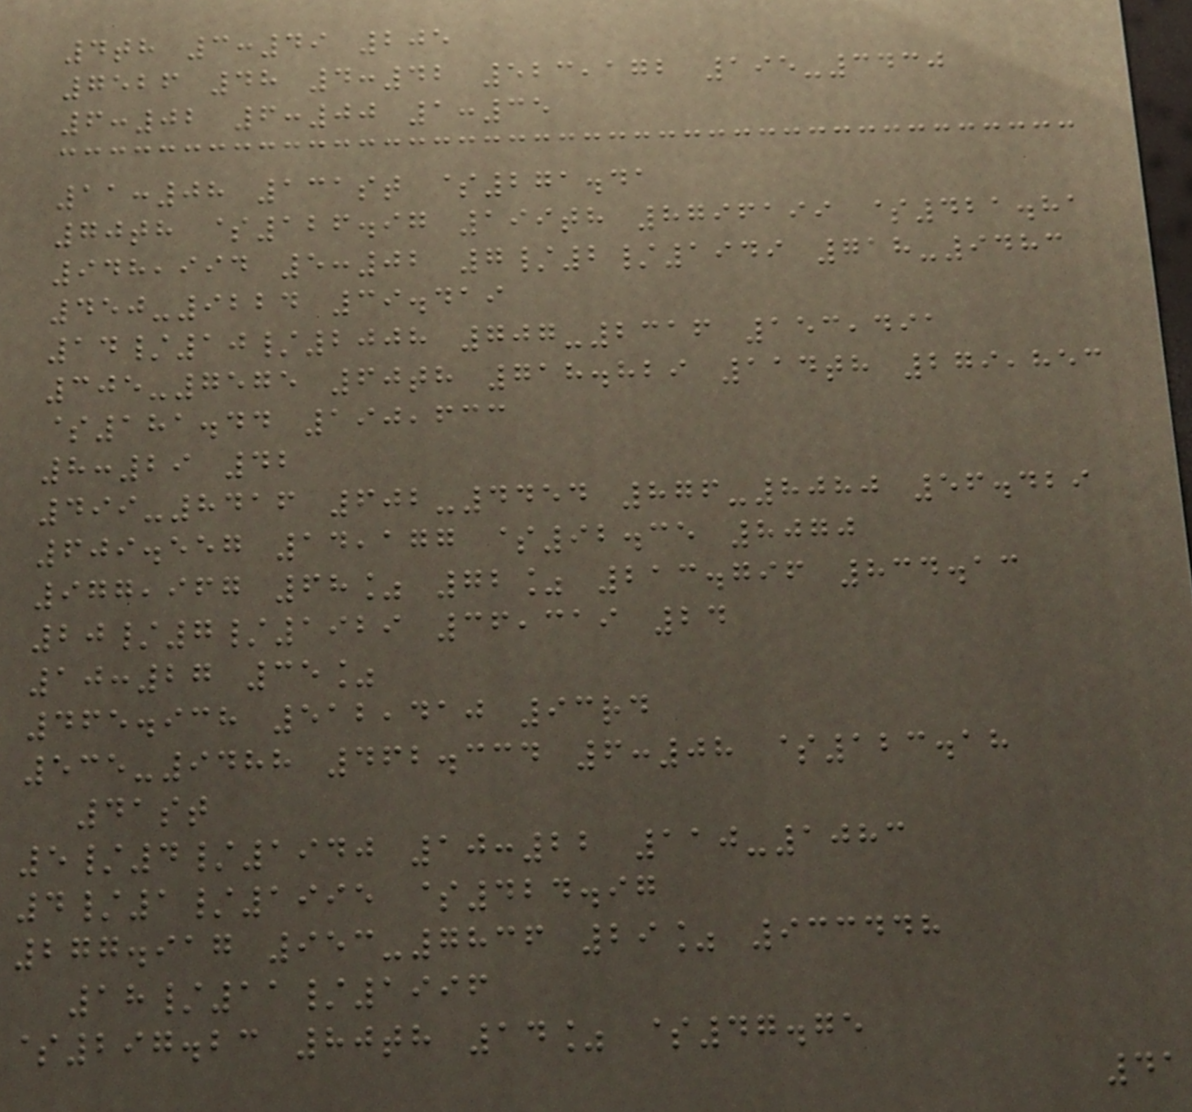4th 3:49 205
7526 48 4:42 523,172 195-3430
6:02 6:00 1:35
11:08 131st $271.41
70th $126.97 199th 8796199 $421.81
948,994 5:02 7/2/1949 718-9483
450-9224 39.419
14/10/2008 707-2316 153,491
305-7575 60th 718.829 114th 279,853
$181.44 190,633
8:29 42
499-8416 602-4454 876-8080 56.429
609.557 14,177 $92.35 8070
977,967 68% 72% 213.796 834.13
20/7/1929 36,319 24
10:27 35%
465.938 512,410 93rd
535-9488 462.334 6:08 $123.18
41st
5/4/1940 10:22 110-1083
4/1/1995 $424.97
277.917 953-7836 29% 933448
18/11/1996
$297.23 80th 14% $47.75
41
